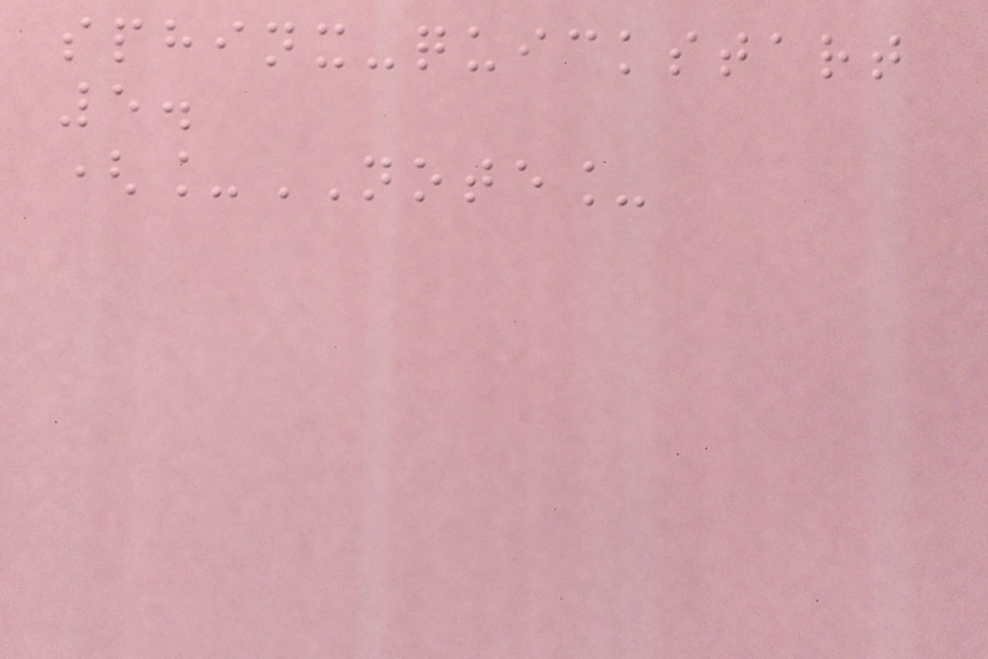sphinx-quickstart
5.
(_NOTE_
